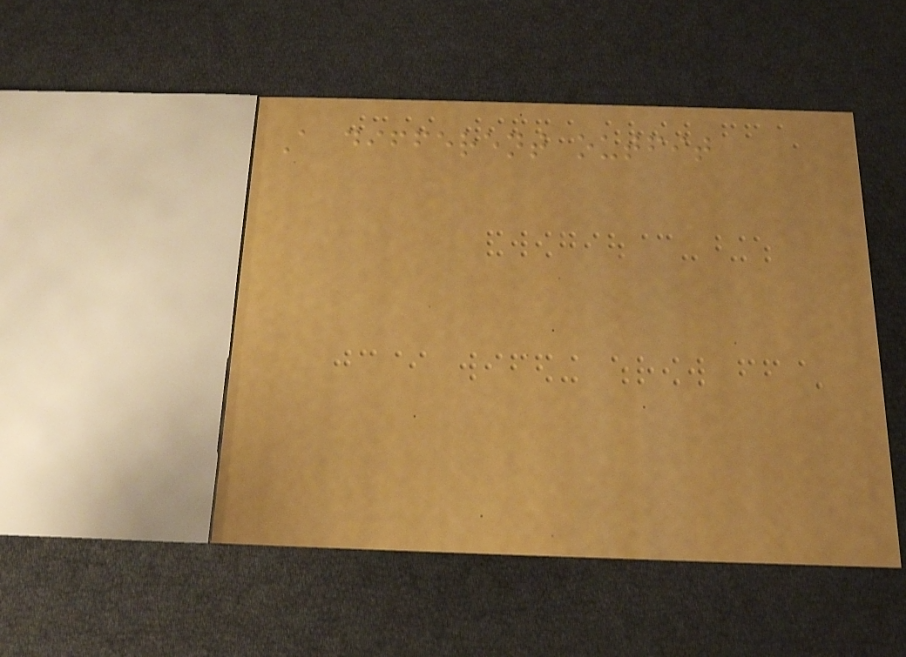A different outfit
